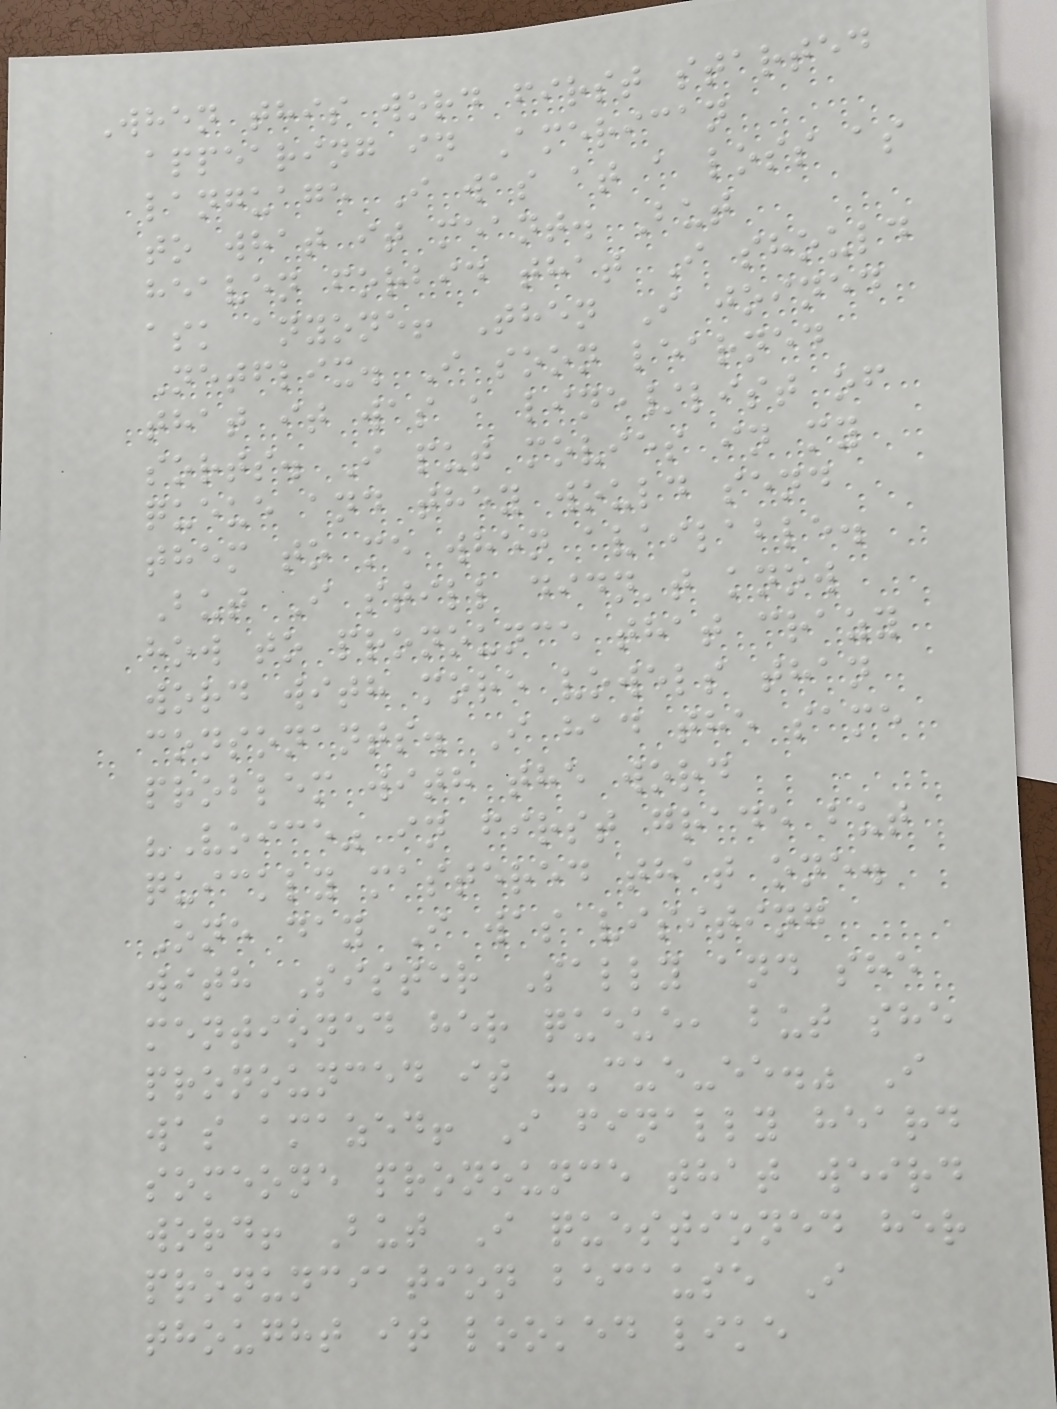When this word first started
appearing in American
language I was at a loss as
to what it meant. But
heaven forbid that I should
ask anyone! Then I joined
Netflix. I soon learned
that it was a line/list of
sorts. I put movies in my
queue and they would send
them to me when available.
But I still didn't know
how to pronounce that crazy
word with more vowels than
consonants. I had the same
problem with the word
"Voice" in first grade but
quickly mastered that one.
One day I was visiting
with Sister Sally and she
mentioned her queue, but she
pronounced it "Cue-ee." I
was amazed! I finally heard
someone pronounce that weird
word! But I questioned her
pronunciation because I
thought it looked like
